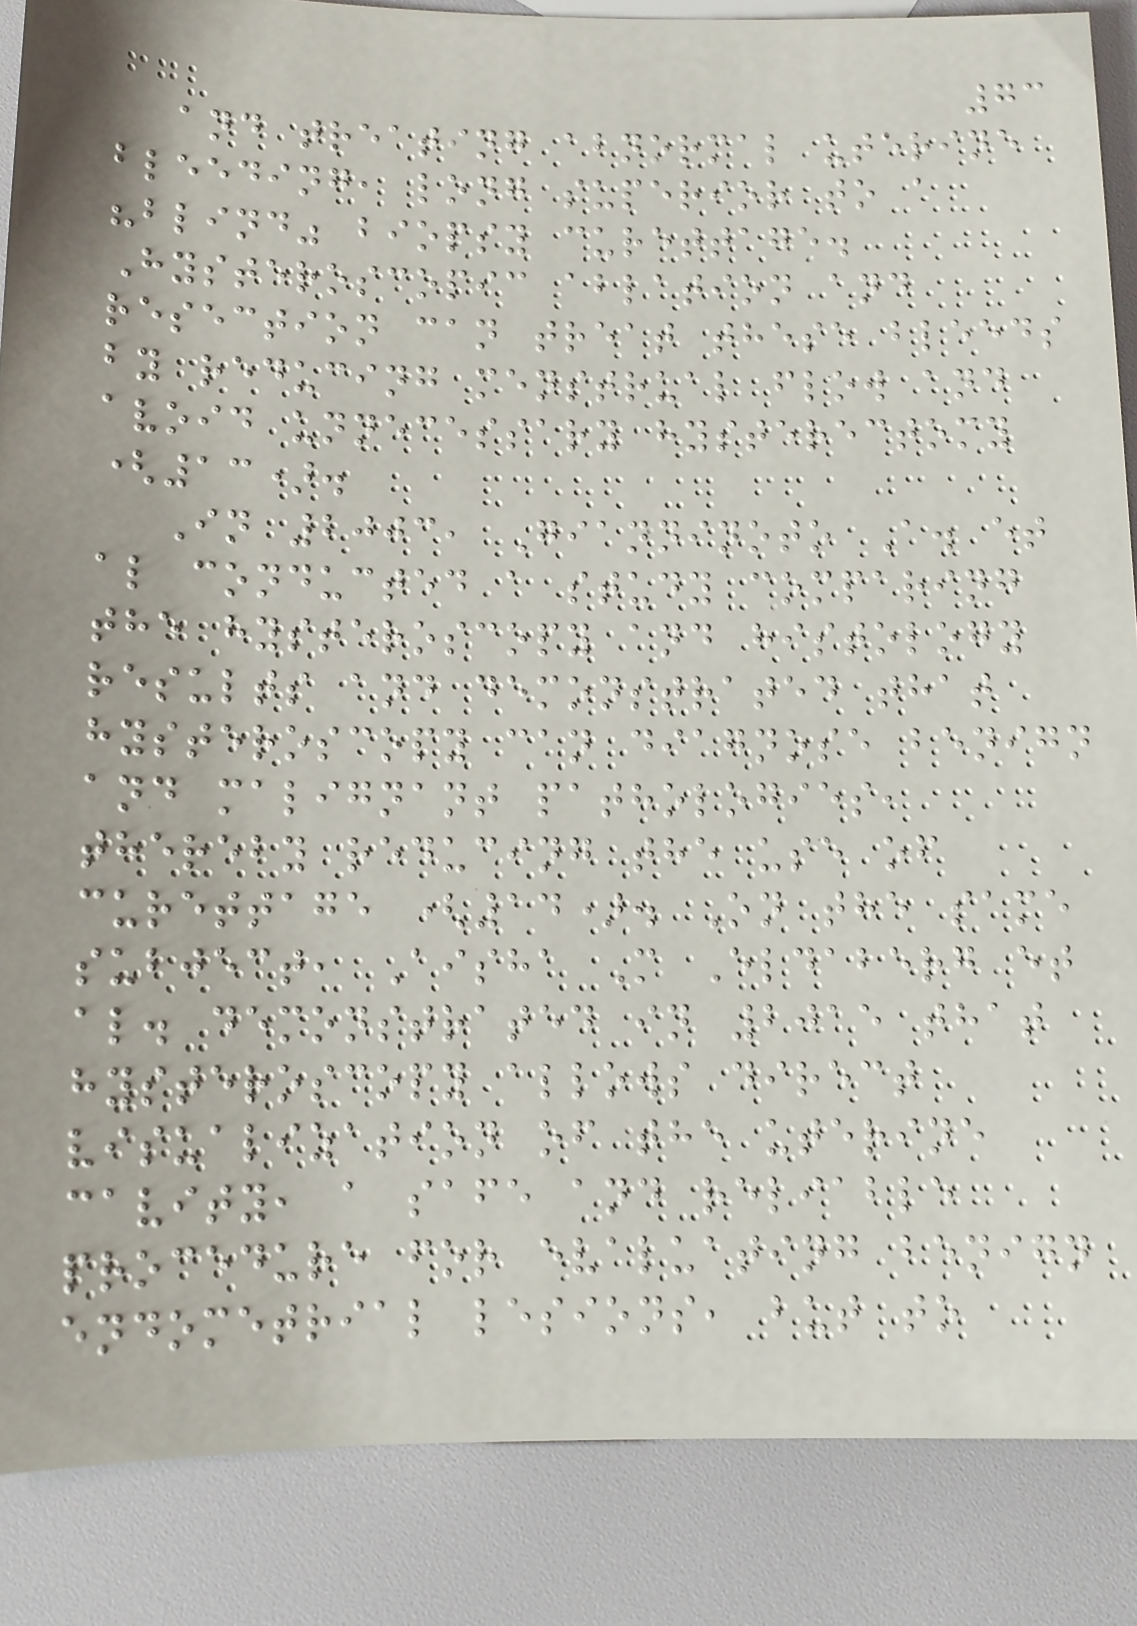73
and treating abnormal uterine
bleeding, long superior to a
"blind" biopsy curettage.
Hysteroscopic ablation and
resection can treat these bleeds
by reducing menstrual flow and
avoid unnecessary hysterectomy
(13).
In 2003, Gianninoto A. et
al conducted a study comparing
the hysteroscopy and histology
results and demonstrated that
hysteroscopy can diagnose benign
and malignant pathologies,
thereby reducing the use of
curettage (14). On the same
subject, Aisha M Eldaberg et
al. demonstrated in 2015 that
hysteroscopy allows direct
visualization of the uterine
cavity, a safe and reliable
procedure for evaluating benign
endometrial lesions, but to
